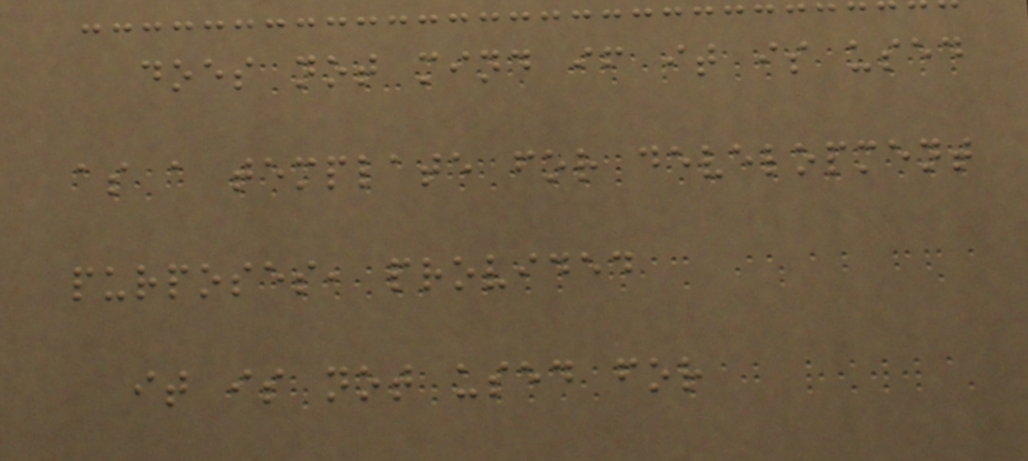does not mind if it is used
as a template for development
purposes, provided
it is not used for
